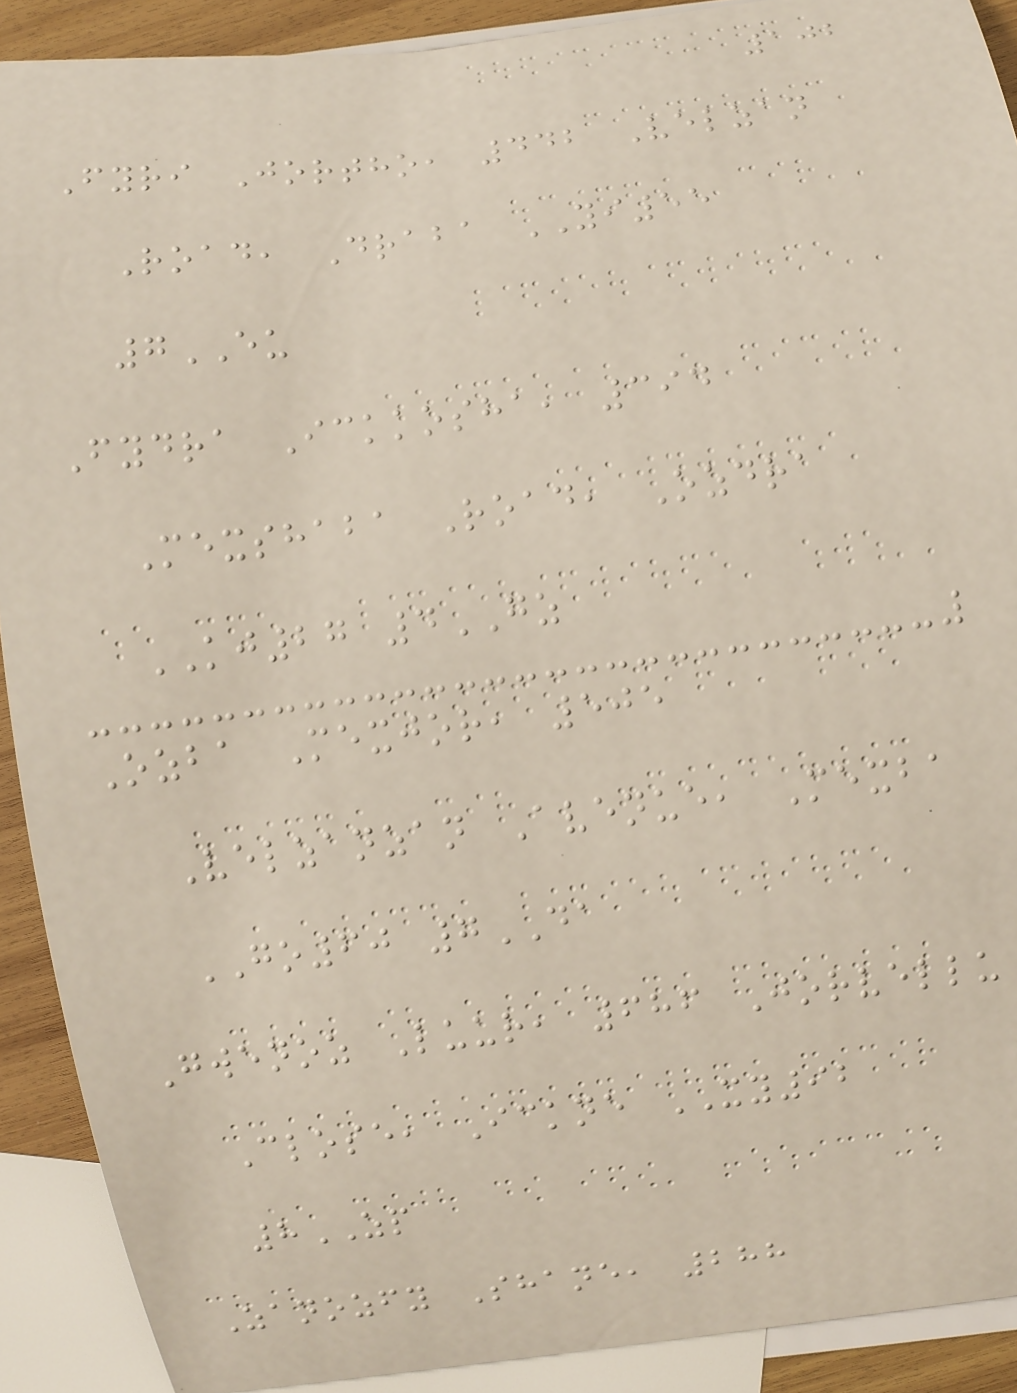102
Fyri Jortho, 442 Velzan
Road, Draba YI55
7EU
Fydra Ickkosha, 394
Mexshaba Road, Ozdra
KJ27 4GZ
Ozba Mexjor, 505
Velzanzan Avenue, Mexba
GO60 7DA
Gwenoz Luur, 686 Jorvellu
Close, Ickne XY92
8ZP
Zanozfy Shane, 288
